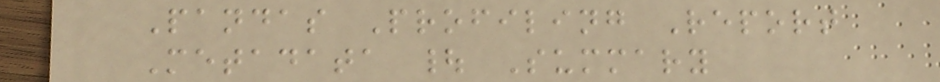Pandas Profiling Report
Metadata | Summary
